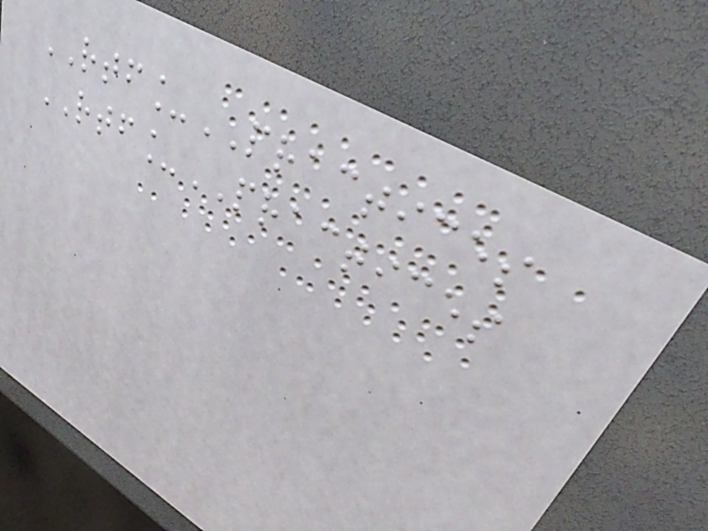RTF_PRACTICES
RTF_PRACTICES
